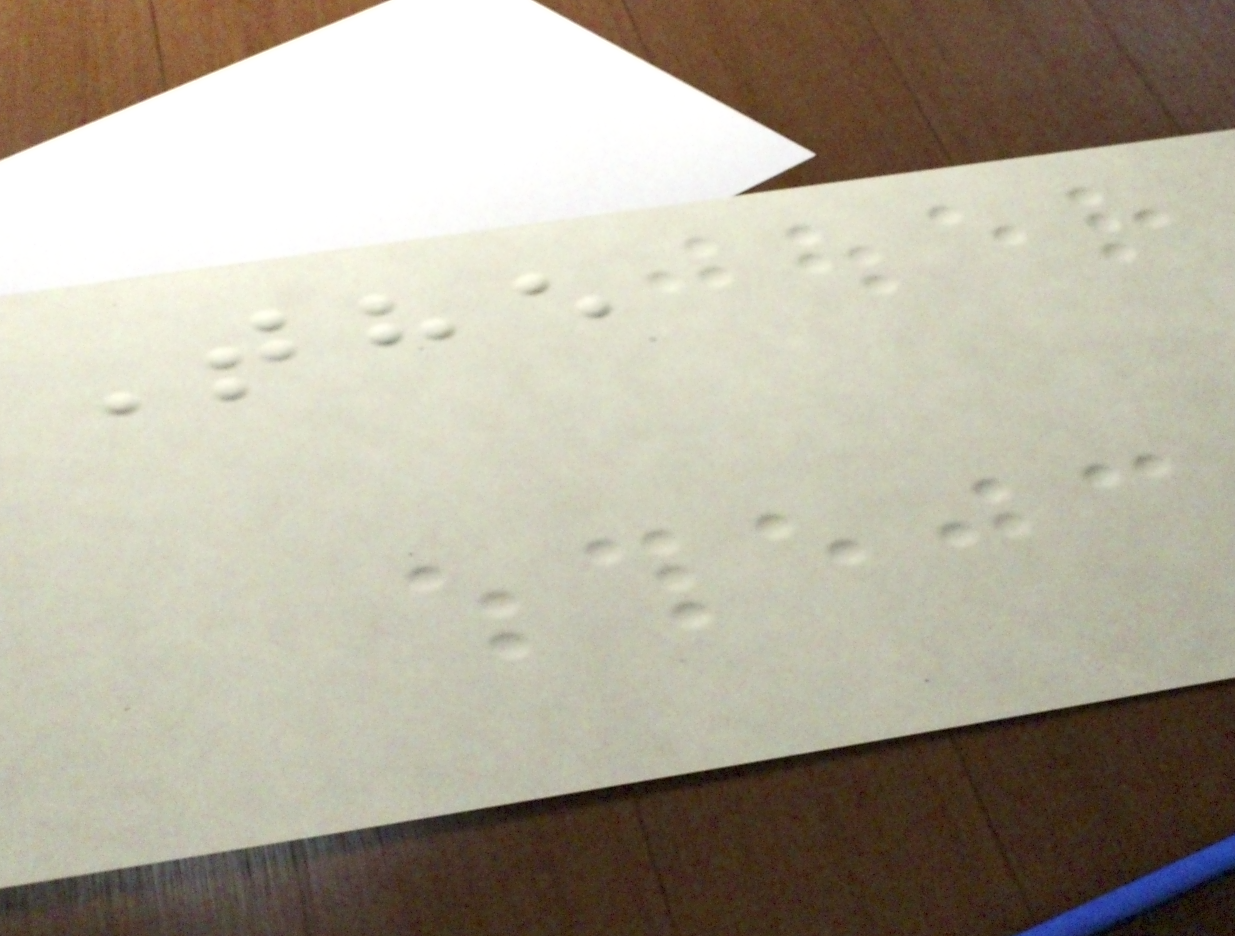The
